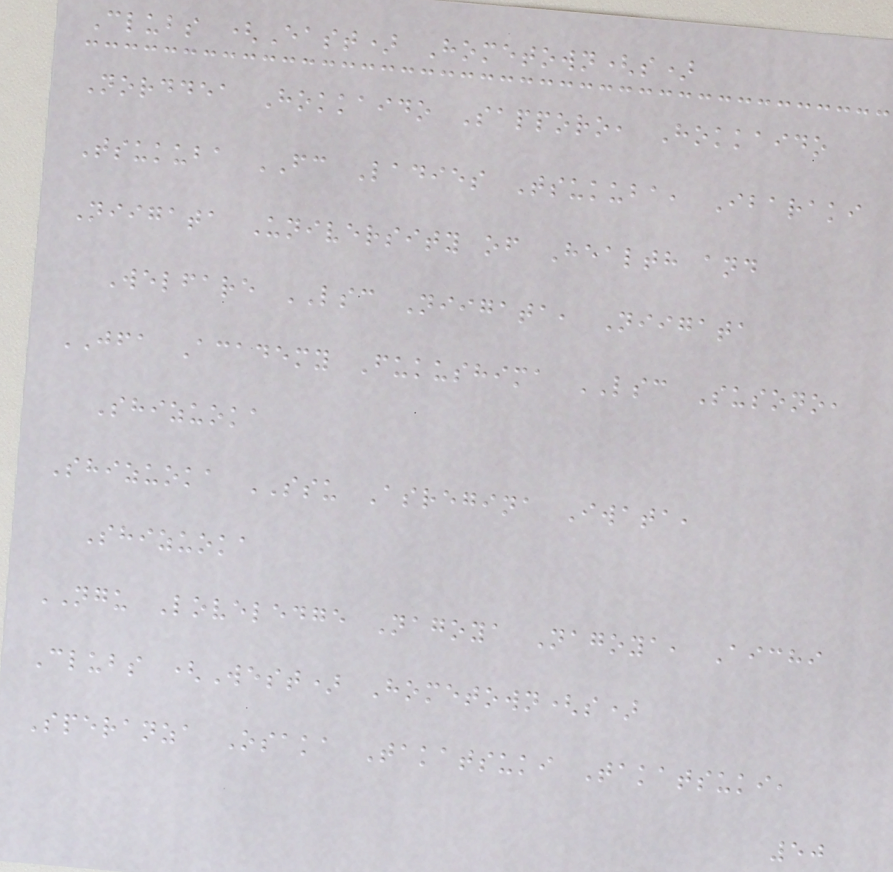Clubs (East) Hometown(s)
Norddea Hokkaido Sapporo, Hokkaido
Tsukuba FC Ladies Tsukuba, Ibaraki
Niigata University of Health and
Welfare LSC Niigata, Niigata
JFA Academy Fukushima LSC Susono,
Shizuoka
Shizuoka SSU Asregina Iwata,
Shizuoka
NGU Loveledge Nagoya Nagoya, Aichi
Clubs (West) Hometown(s)
Speranza Osaka Takatsuki Takatsuki,
50
